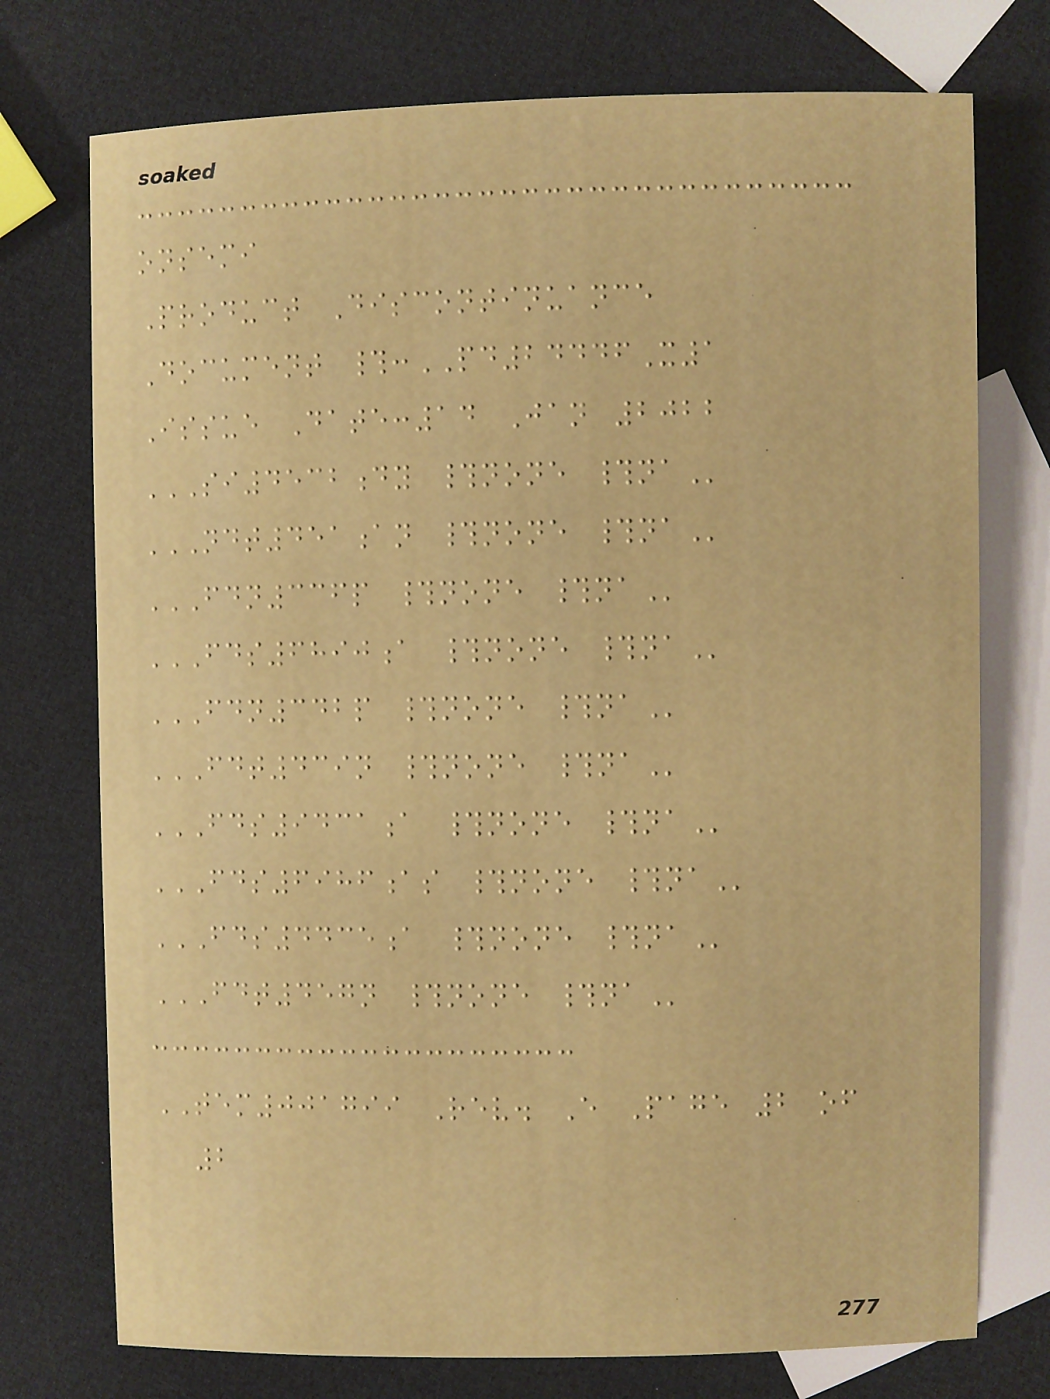onsemi
Product Discontinuance
Document #:PD24446X1
Issue Date:14 Jan 2022
SI4532DY #NONE #NA
NDT451AN #NONE #NA
FDN336P #NONE #NA
FDS6890A #NONE #NA
FDN342P #NONE #NA
FDT439N #NONE #NA
FDS9431A #NONE #NA
FDS6986AS #NONE #NA
FDS4435A #NONE #NA
FDT457N #NONE #NA
TEM001799 Rev. E Page 2 of
2
